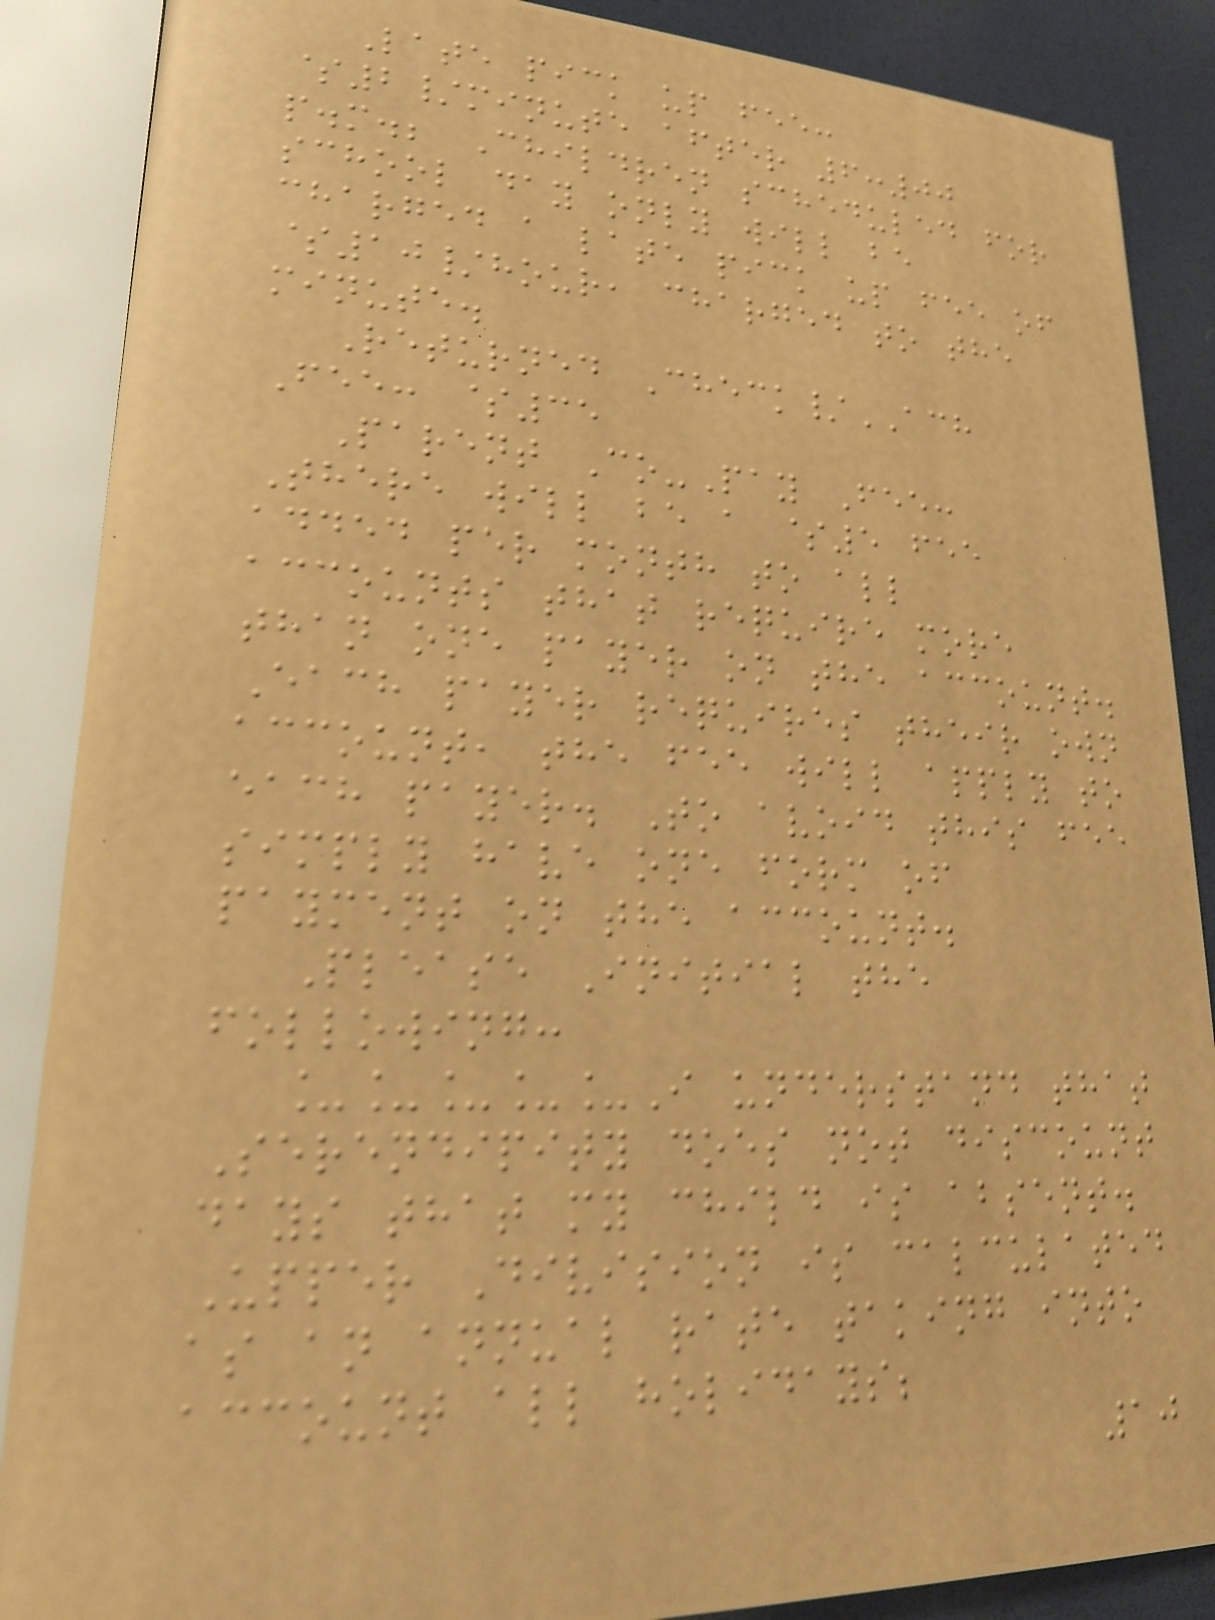Late pick up fee:
$2/minute after 6:00
p.m.; Children scheduled for
school day only will be
charged a late pick up fee of
$10/hour, charged to the
minute.
Returned Check/ACH
Fee: $35
Parent Co-Pay Fee:
There will be a $5 fee
added per month to all
accounts that require more
than one payer on the account.
Each payer requires their own
account, the fee will apply to
each payer. To avoid this fee
simply have one form of
payment on the account.
Please Initial the
following:
_____I understand that
Serendipity does not discount
days that my child is absent.
Upper Division is calculated
as an annual rate taking into
account all holidays;
10
